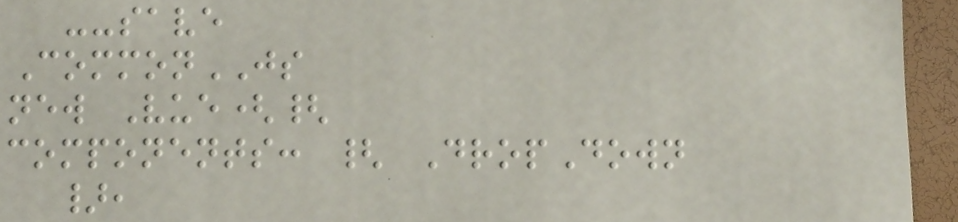--save
CommonJS
new Vue({
components: { DropDown
},
